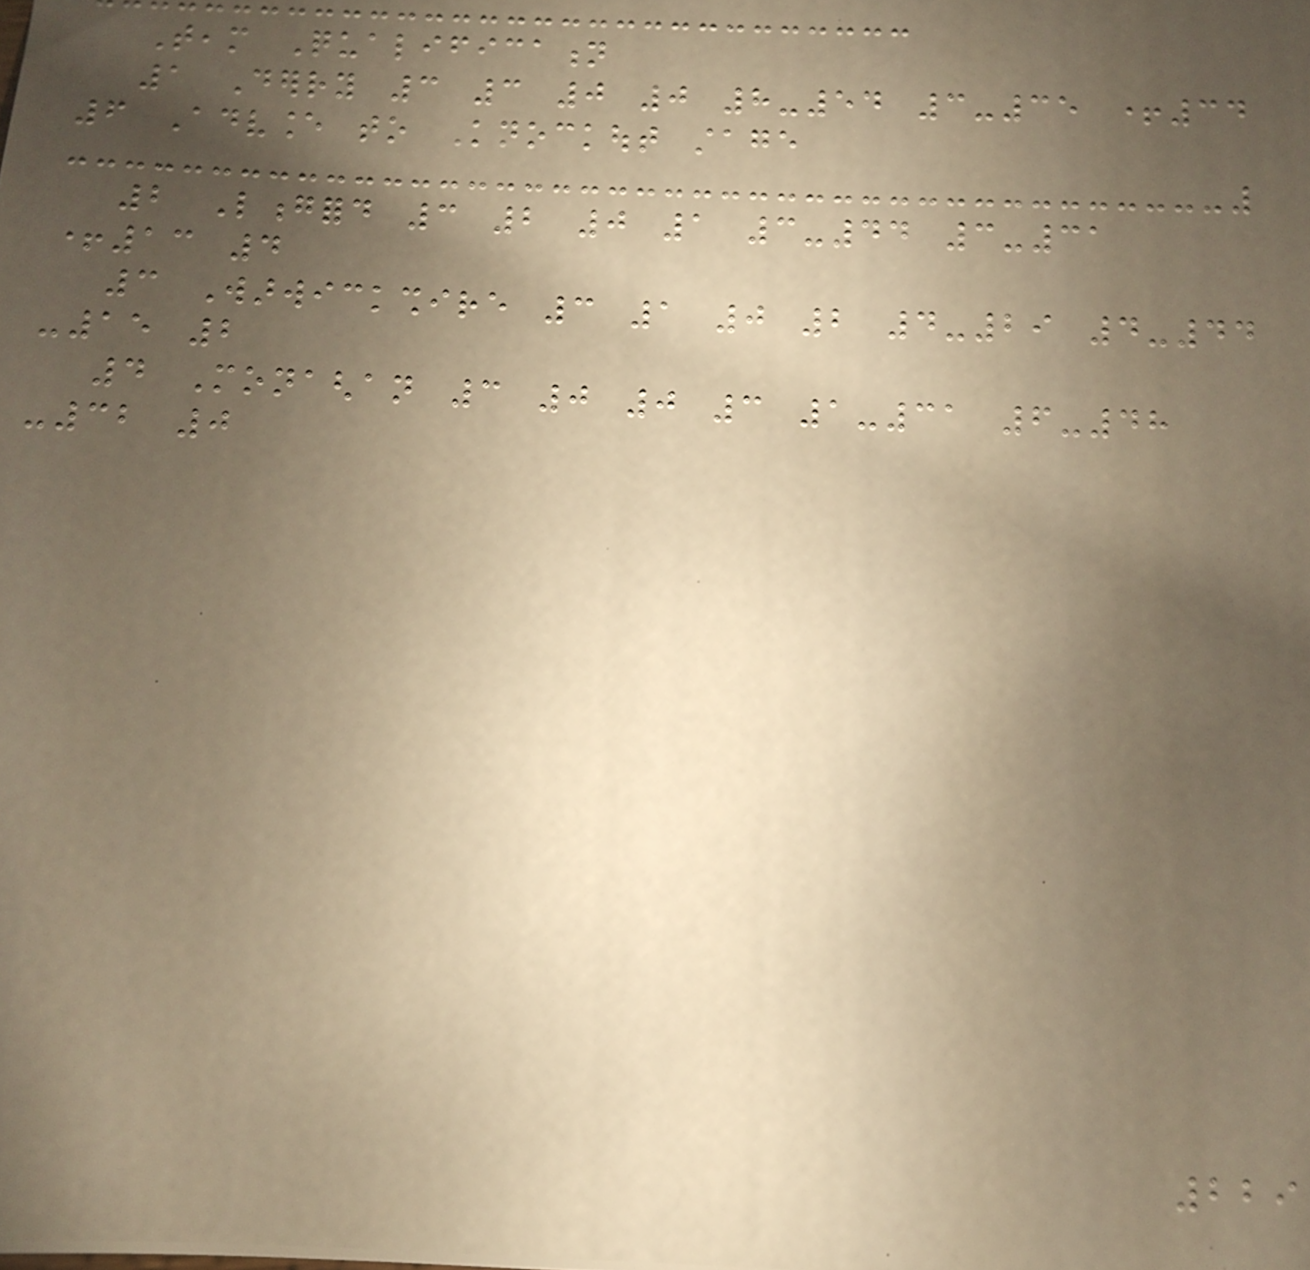Team Qualification
1 Derry 3 3 0 0 8-54 3-35 +34
6 Advance to Knockout stage
2 Longford 3 2 0 1 3-44 3-31
+13 4
3 Warwickshire 3 1 0 2 4-29 4-44
-15 2
4 Monaghan 3 0 0 3 1-31 6-48
-32 0
229
